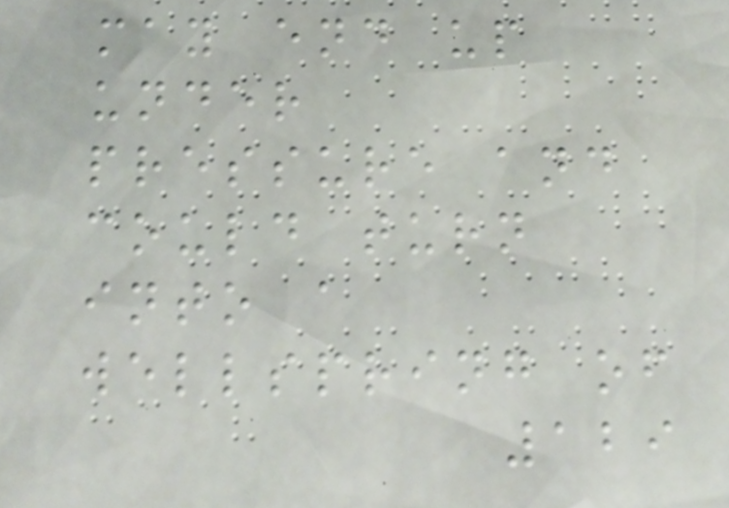may end up
under
pressure and
could turn
into a
wellspring of
129
